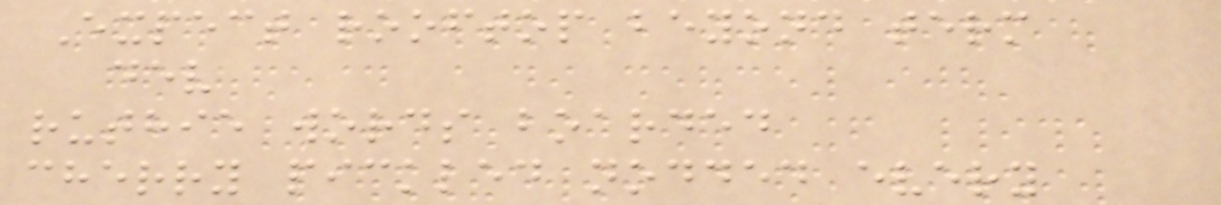Expect rooftop beyond term
dev
ruthie words boarded
cherry pickled nodded every
